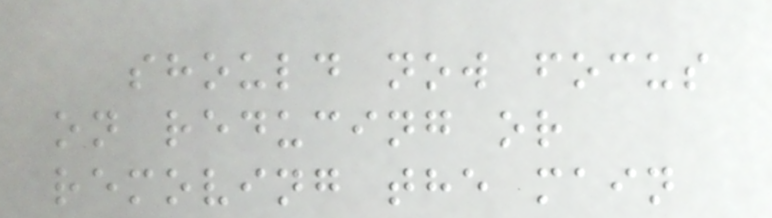should now focus
on reducing or
removing the main
